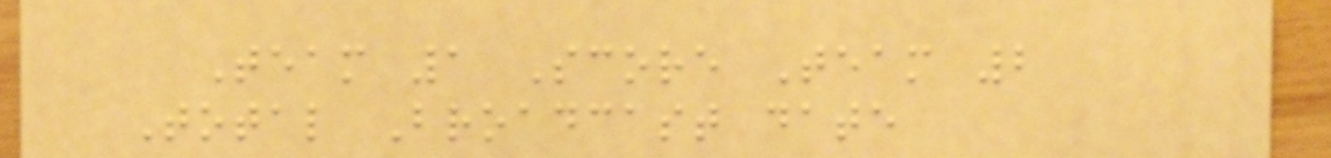Team 1 Score Team 2
Total Broadcast date
